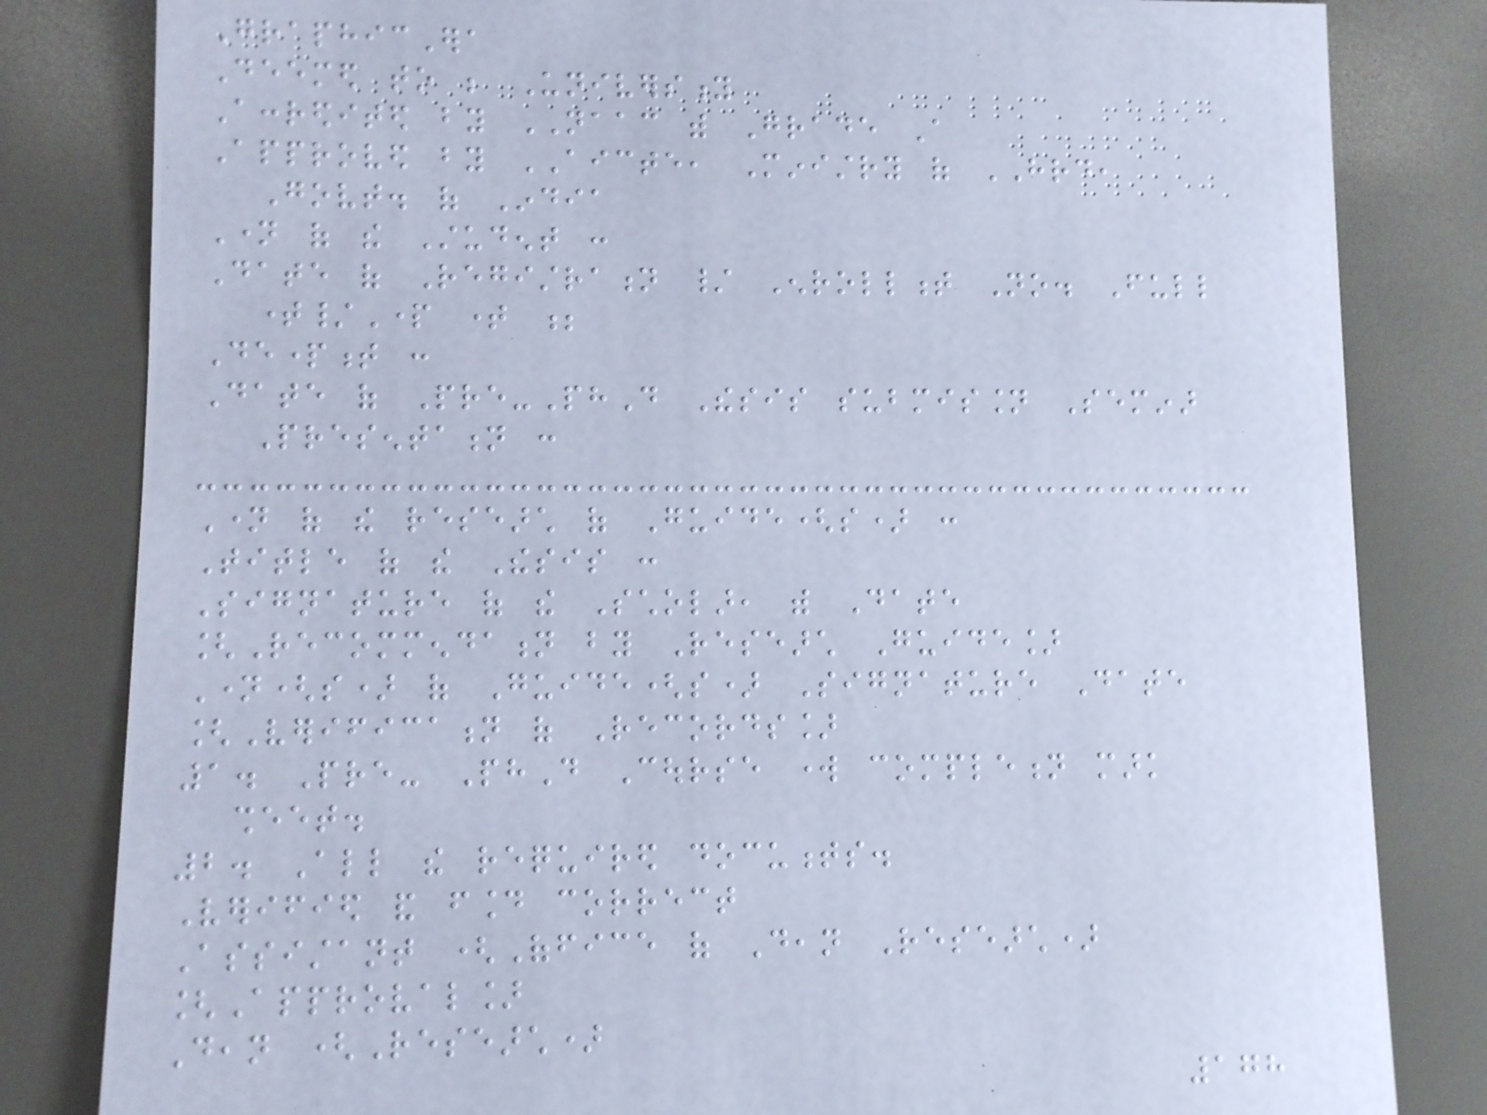GraphicEra
Deemed to be University
Accredited by NAAC with Grade A
Approved by AICTE, Ministry of HRD,
Govt. of India
Name of the Student :
Date of Registration / Enrollment No. Full
time/Part time ;
Department :
Date of Pre-PhD Thesis submission Seminar
Presentation :
Name of the research of Guide(s) :
Title of the Thesis :
Signature of the Scholar, with Date
[Recommendation by Research Guide]
Name(s) of Guide(s) Signature Date
[Verification of Records]
1. Pre- PhD Course work completion mark
sheet.
2. All the required documents.
Verified and found correct
Assistant (Office of Dean Research)
[Approval]
Dean (Research)
178
